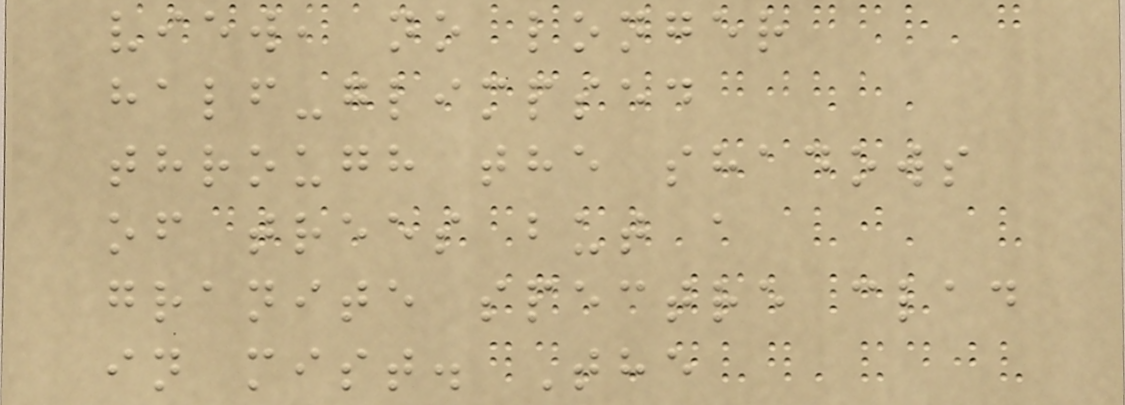view, no longer
half-glimpsed
through the shadows
of trees but a
granite spectre clad
in mist. The
